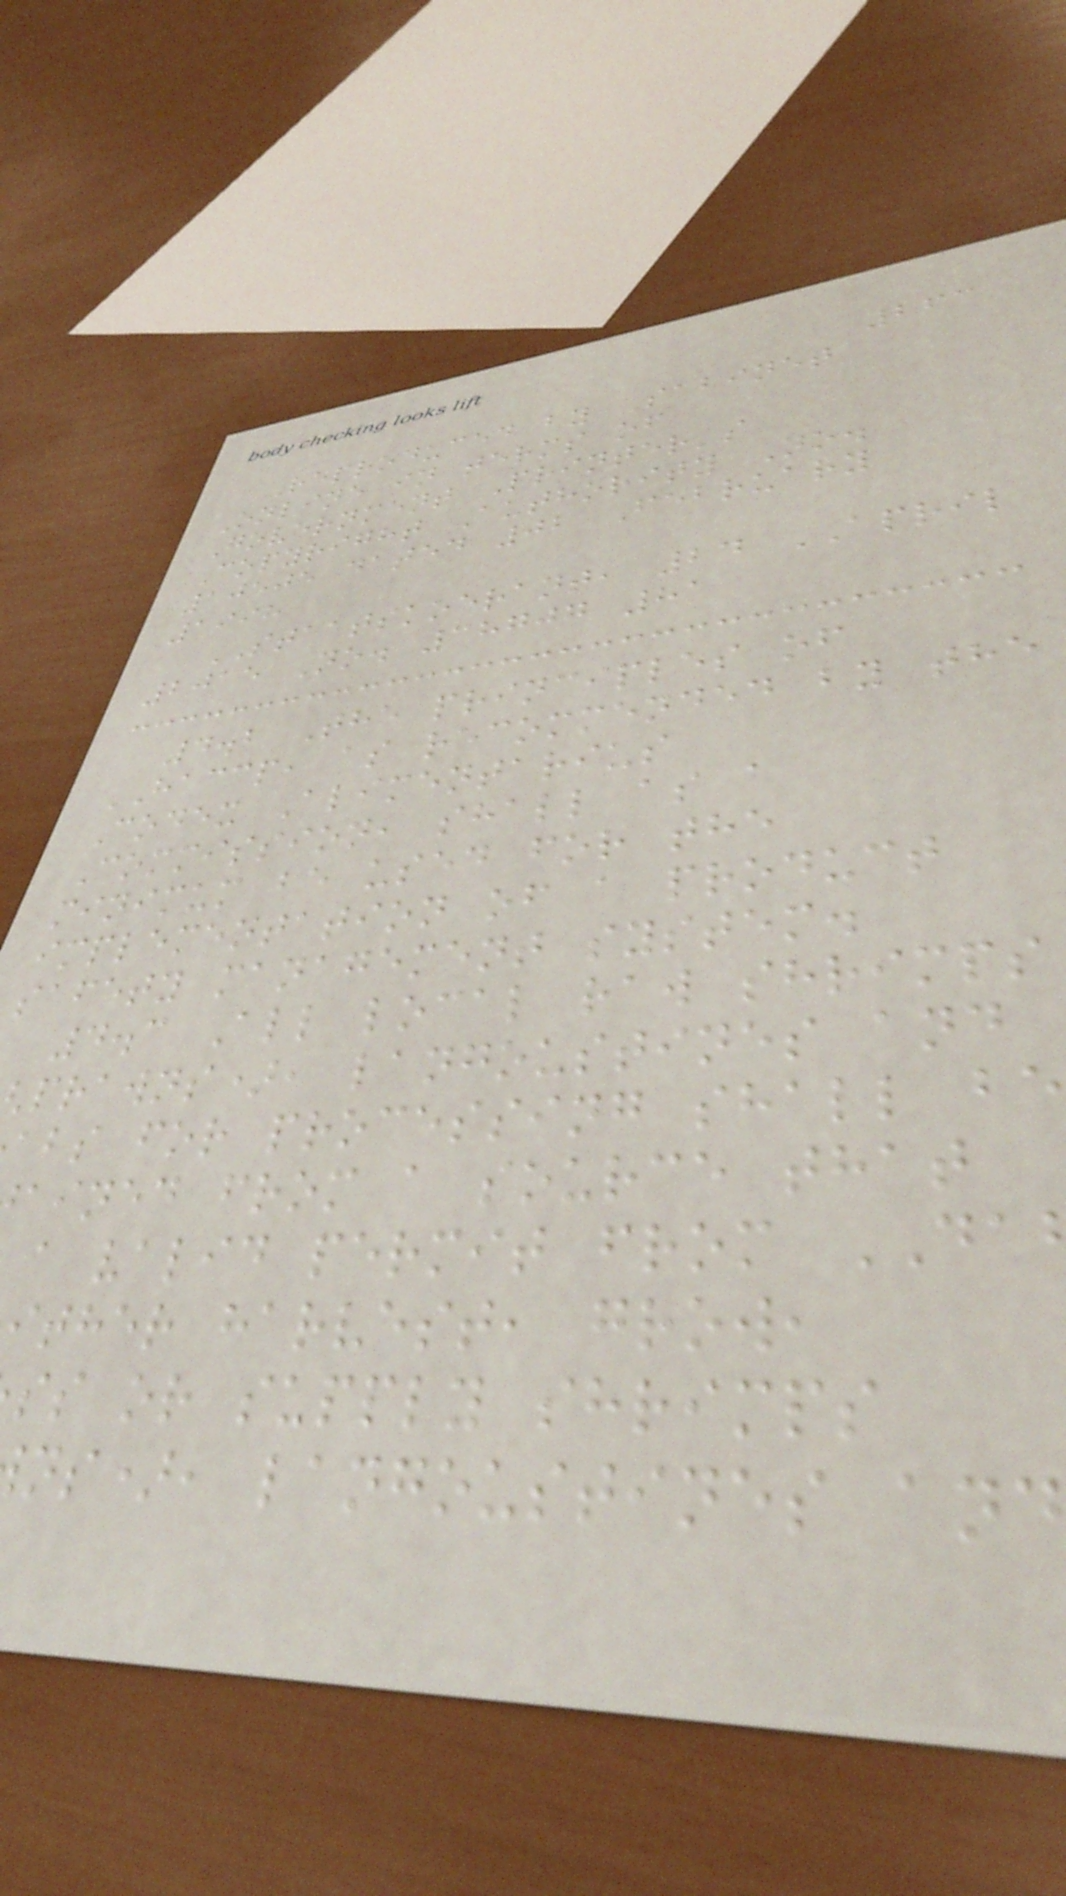263
Reproduced by Sabinet
Online in terms of
Government Printer's
Copyright Authority No.
10505 dated 02 February
1998
STAATSKOERANT, 24 APRIL
2015 No. 38707 81
4.2 The principles of
HACCP, as recommended by the
Codex Alimentarius
Commission, shall as a
minimum be used for the
implementation of a product
safety management system.
4.3 All local raw shrimps
prawns), langoustines and
abs for processing shall be
ained from a source that
a valid permit from DA
ither harvest, grow,
ss or supply shrimps
ns), langoustines and
